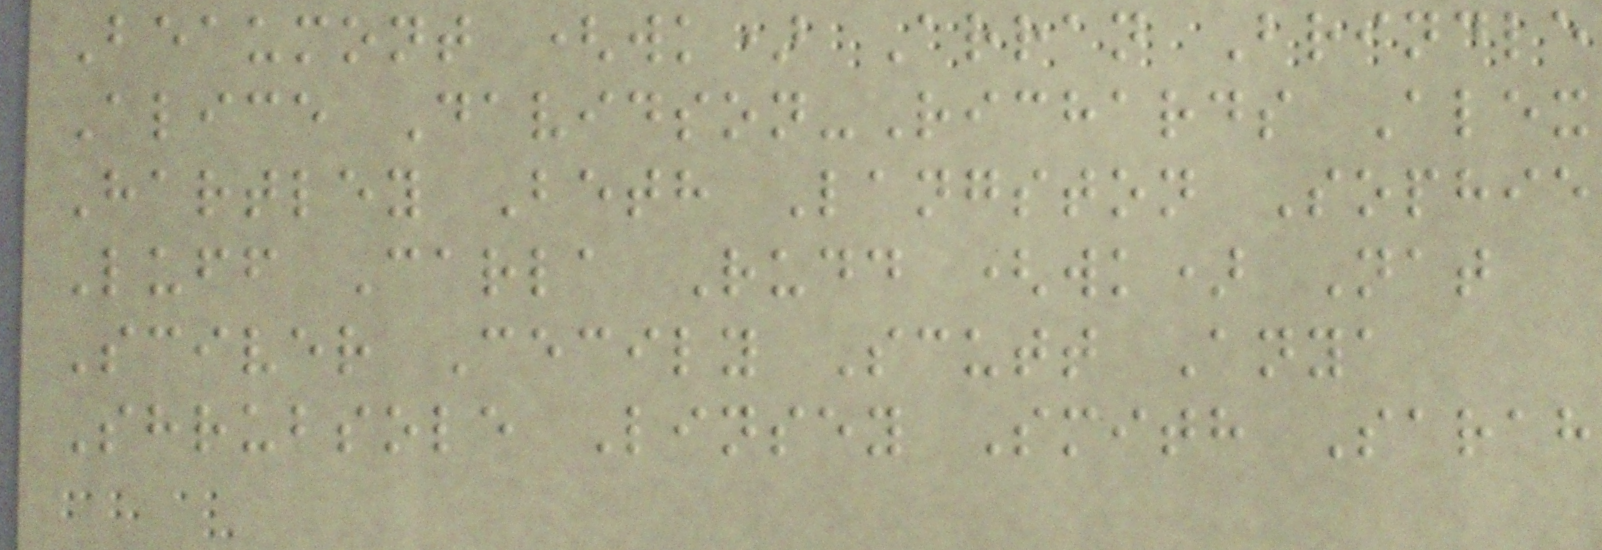Beaumont (wk) Arran Brindle
Alice Davidson-Richards Alex
Hartley Beth Langston Sophie
Luff Carla Rudd (wk) Nat
Sciver Cecily Scutt Anya
Shrubsole Linsey Smith Sarah
